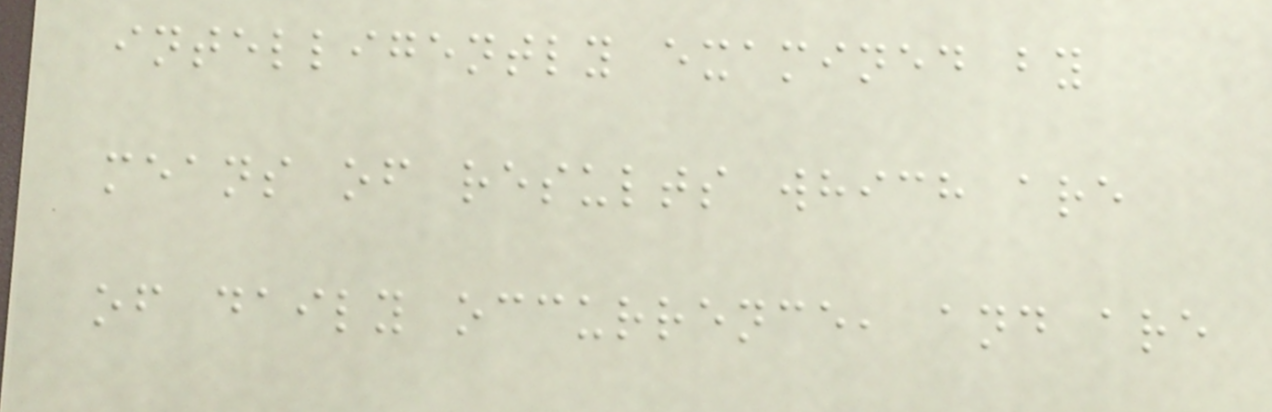intelligently examined by
means of results which are
of daily occurrence, and are
